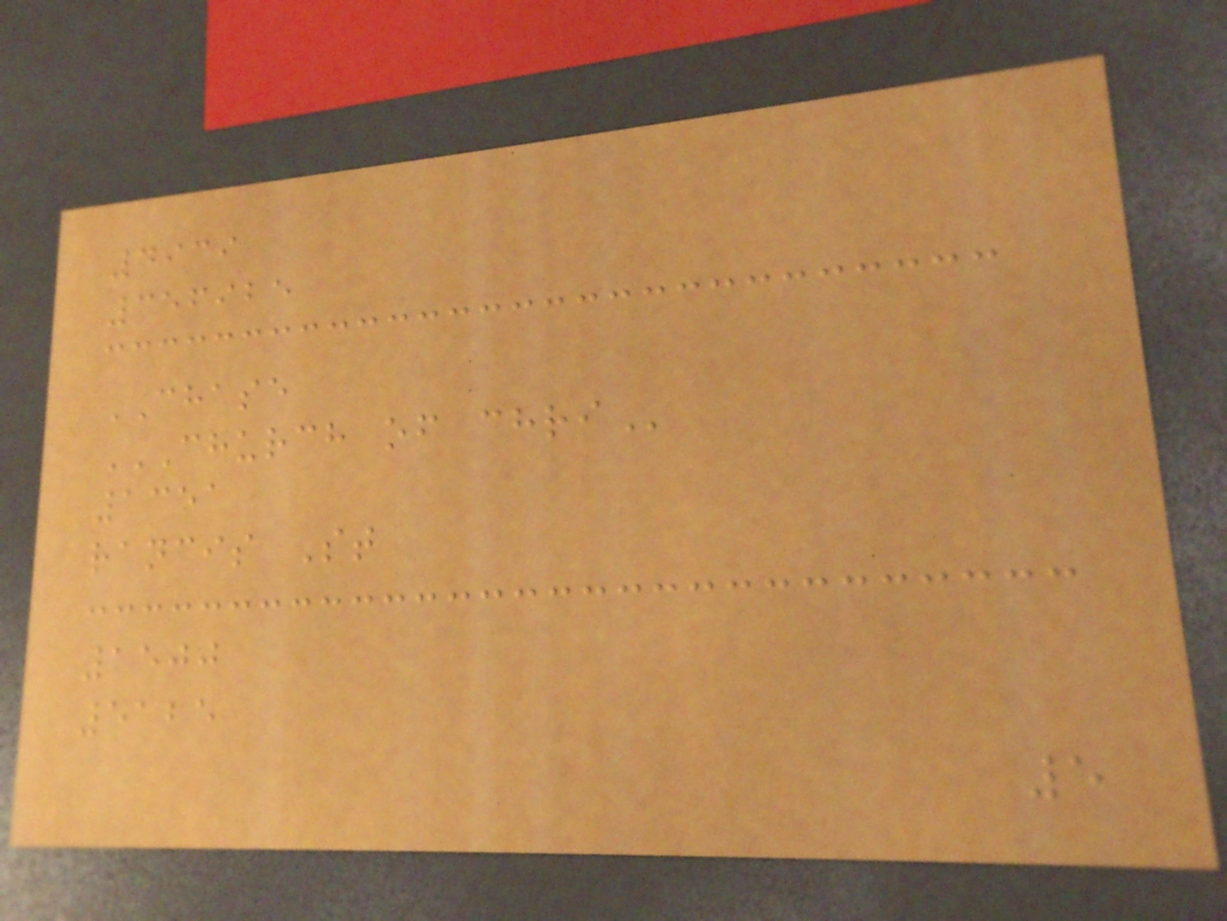4939
356925
CHASE
CHURCH OF CHRI
1351
rancis St
1500
5125
5
